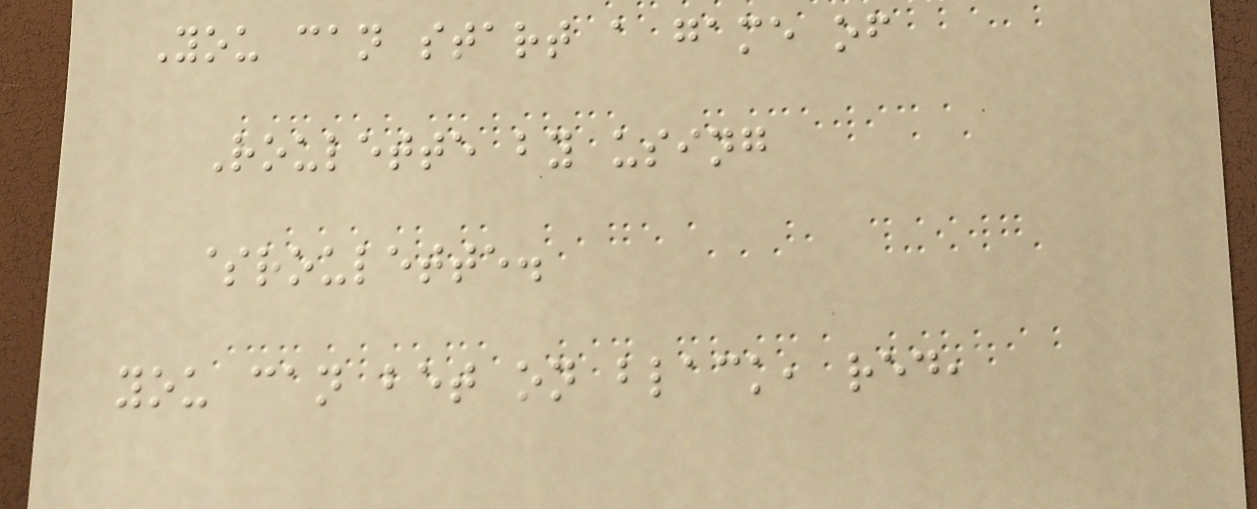You can start a game of
Roulette by using
$roulette.
you can bet on black, red,
